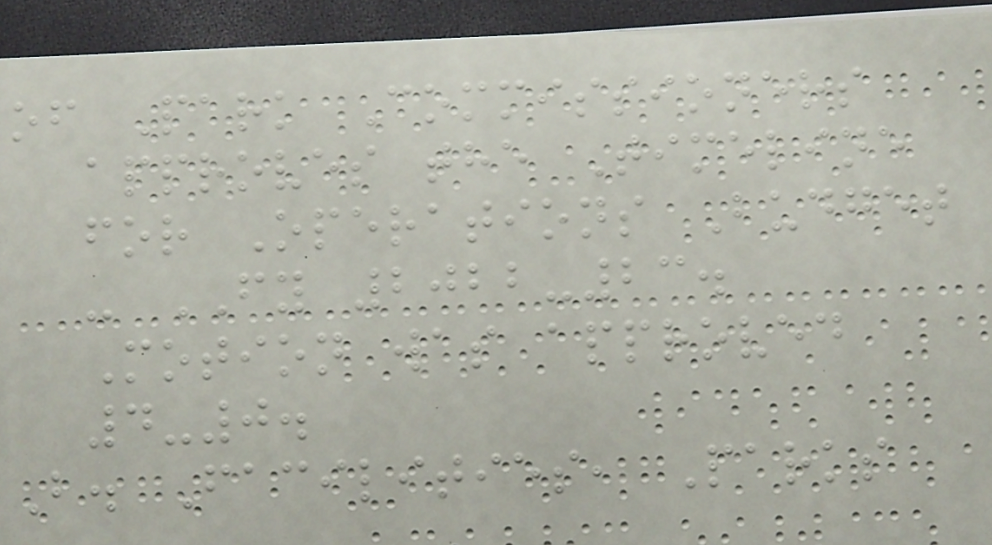of Park Commissioners
approves the Timeline
for Operations Budget
- FY 2022-23.
Motion was approved
4-0.
B. Facilities, Parks
